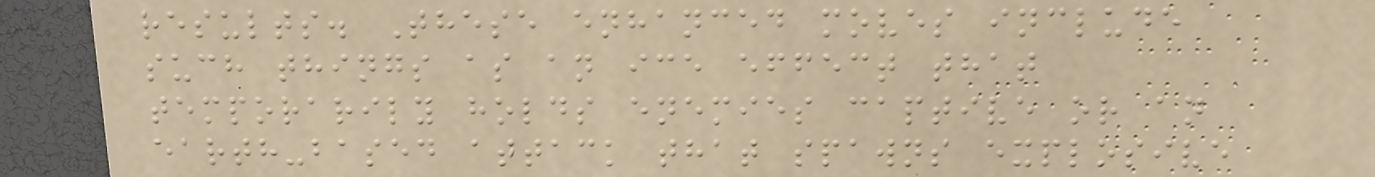results. These enhanced moves include
such things as an ice effect that
temporarily holds enemies captive or an
earth-based attack that spawns explosive
